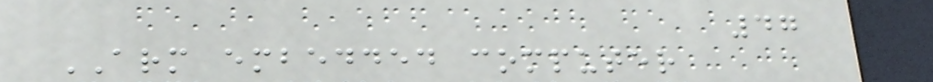47
ARM embedded computer
